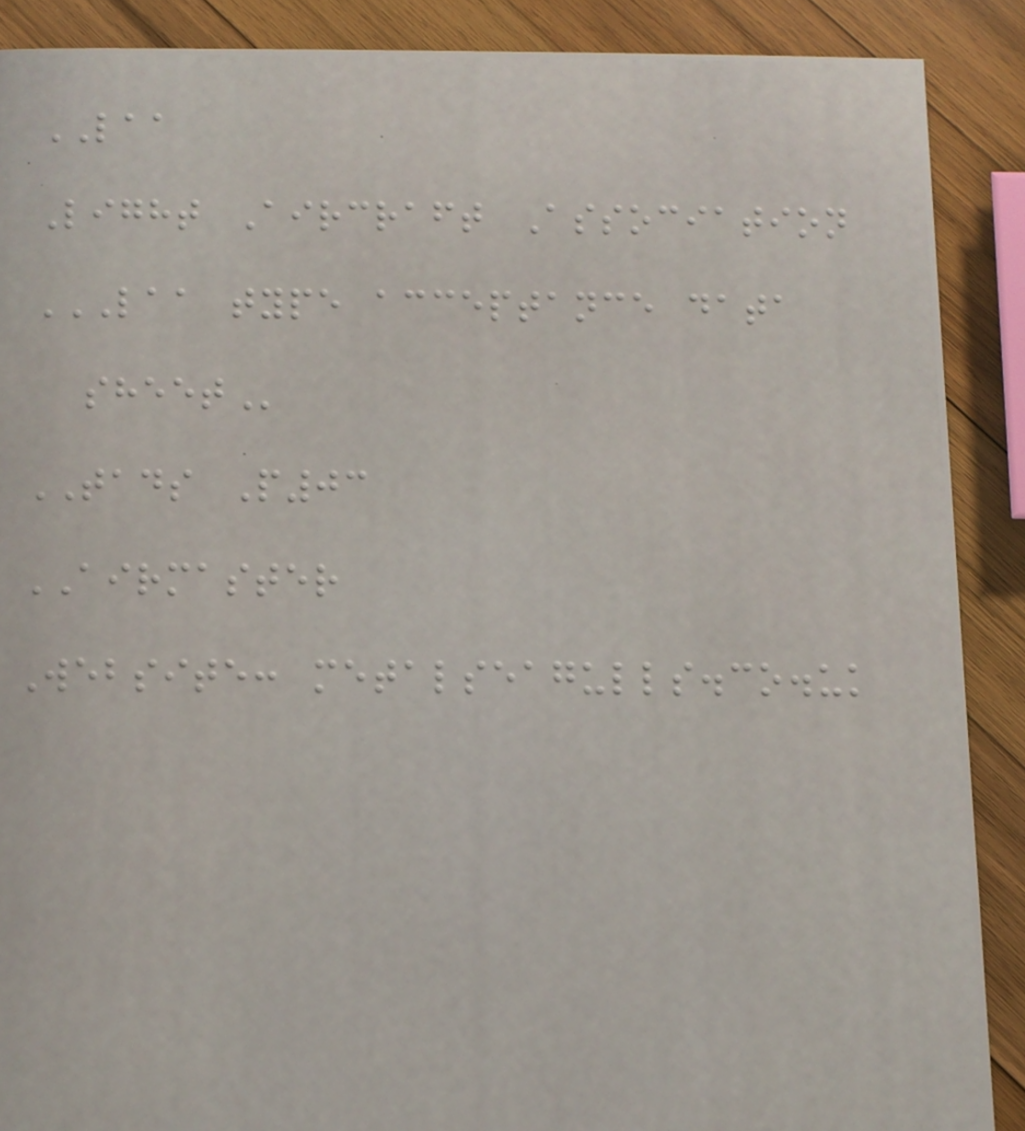LAA
Light Aircraft Association
LAA TYPE ACCEPTANCE DATA
SHEET
TADS P03
AIRMASTER
Website: metalseagulls.co.uk
